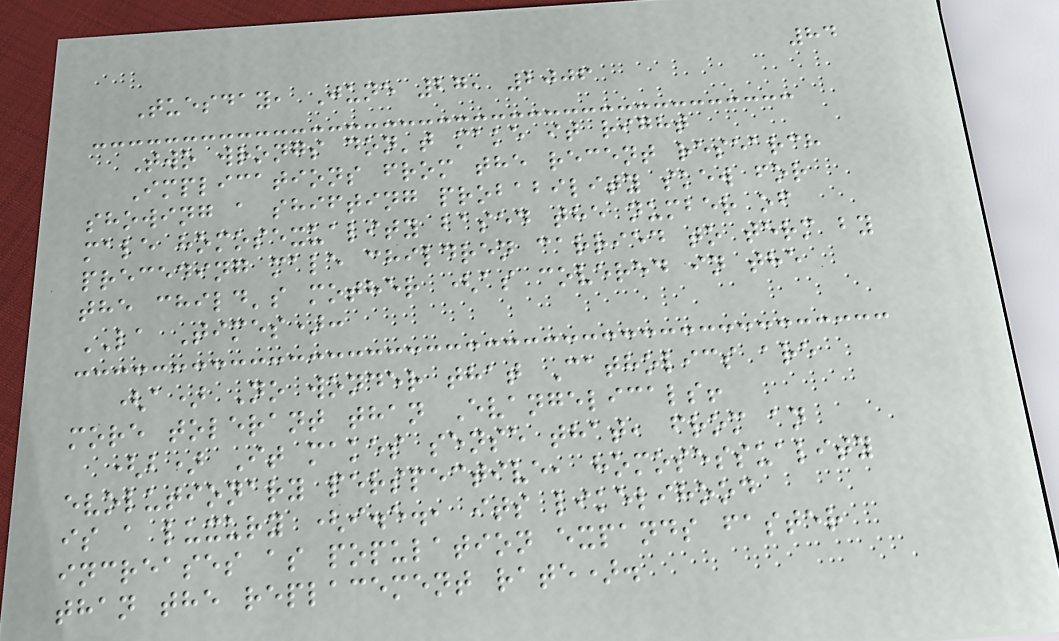84
Tuesday, June 27, 2006
Two wrongs don't make it right
Implications from the recent research
showing a shifting probability skew for
male homosexuality based the number of
preceding male children carried to term by
the child's mother (as covered in the
LA Times):
(a) No wonder that Catholics are
more tolerant than Evangelicals!
(b) It makes sense that, from an
evolutionary perspective, homosessuality
is a luxury (i.e., its likelihood
increases as population expands faster
than the replacement rate).
